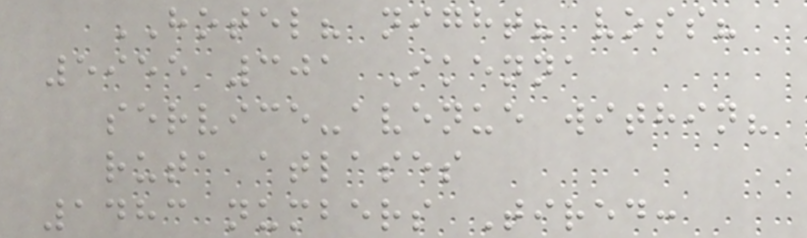HOTEL? night? voss?
5955 301 Ikenna
service-avenue within?
ruta atlases
1483 numbers Tired:
